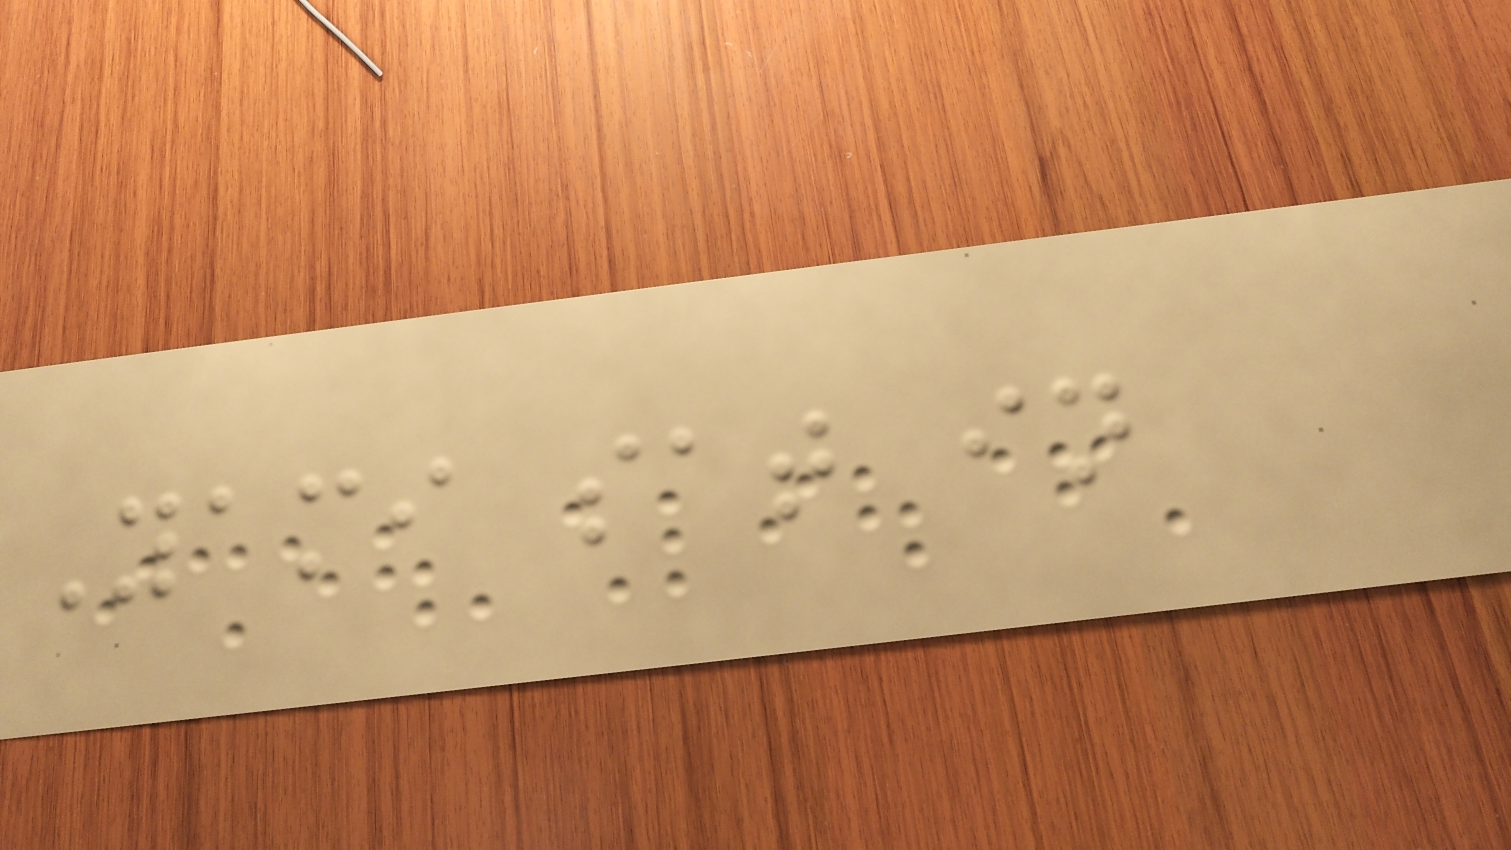Yami sat in
